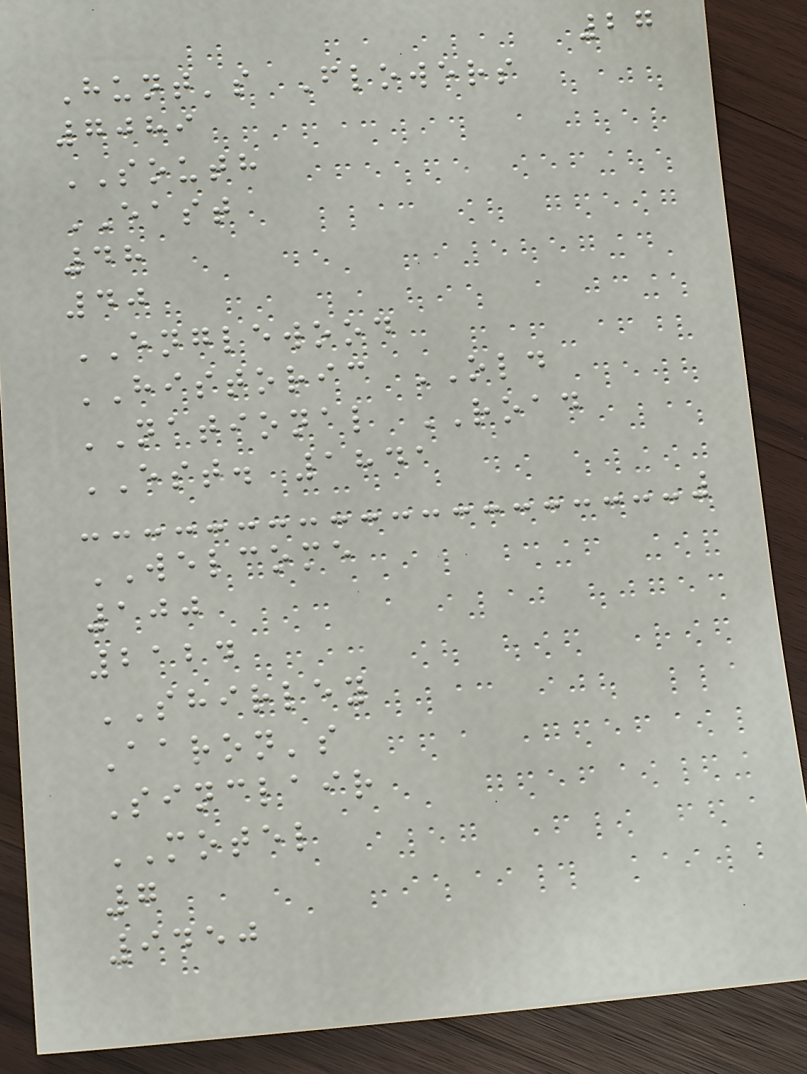27
Hunt's Flowers
7089
SOUTH
EAST
48
40
ENGLEWOOD
HISTORIC OLD
NATIONAL ROAD
EST. 1841
WELCOME
100
2124
SHIRLEY
Aaron's
Sinclair
MOTEL
7
9450
